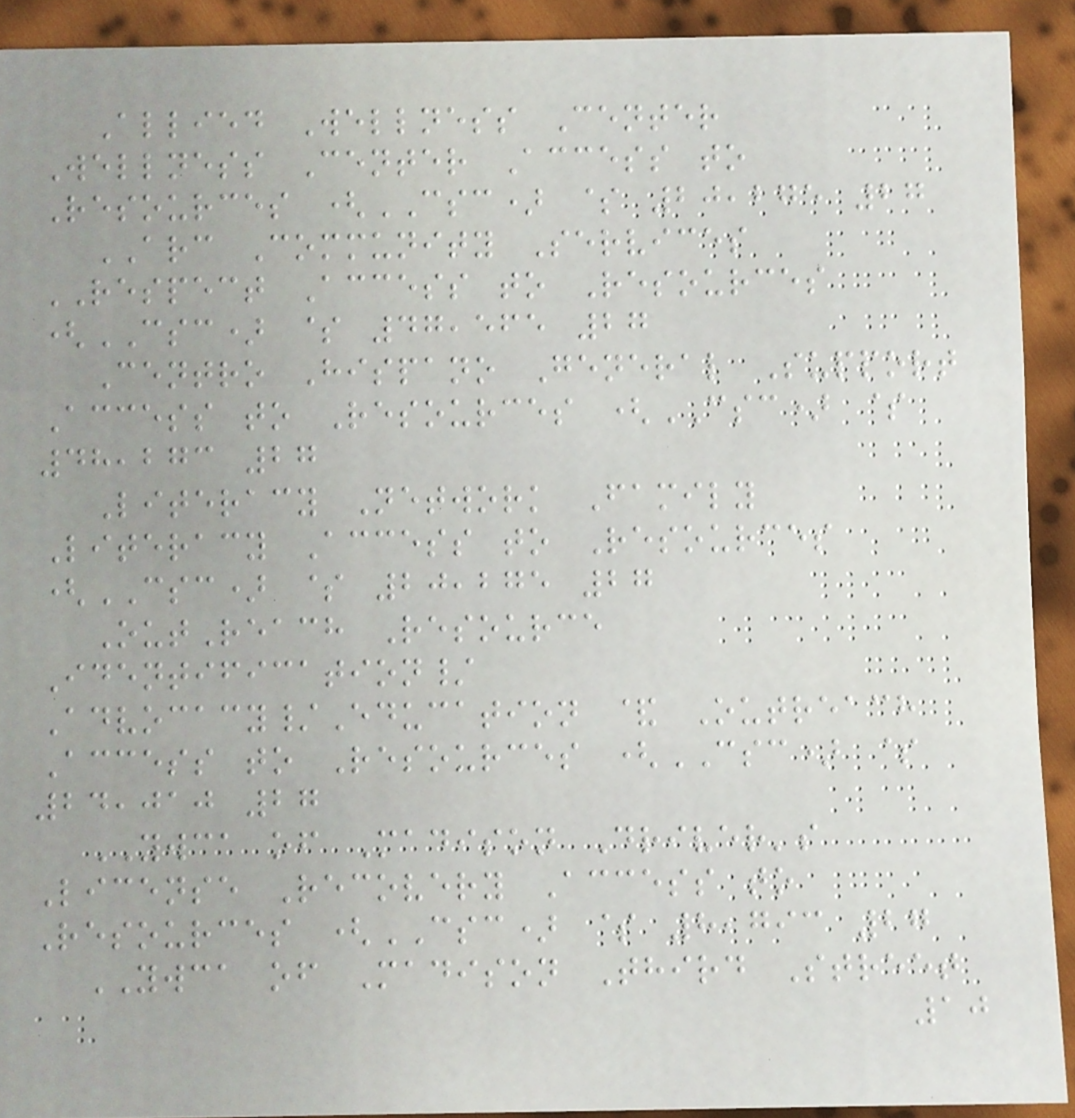Allied Wellness Center
Wellness Center Access to
Resources (CSC) $ 20,275 27
ARC Community Services
RESPECT Access to Resources
(CSC) $ 47,565 27
Centro Hispano General Support
Access to Resources (CSC) $
48,273 27
Literacy Network Family
Literacy Access to Resources
(CSC) $ 20,275 27
OutReach Resource
Identification/
Advocacy/Education & Outreach
Access to Resources (CSC) $
24,010 27
YWCA of Madison Driver's
License Recovery Access to
Resources (CSC) $ 8,793 27
YWCA of Madison Third Street
10
